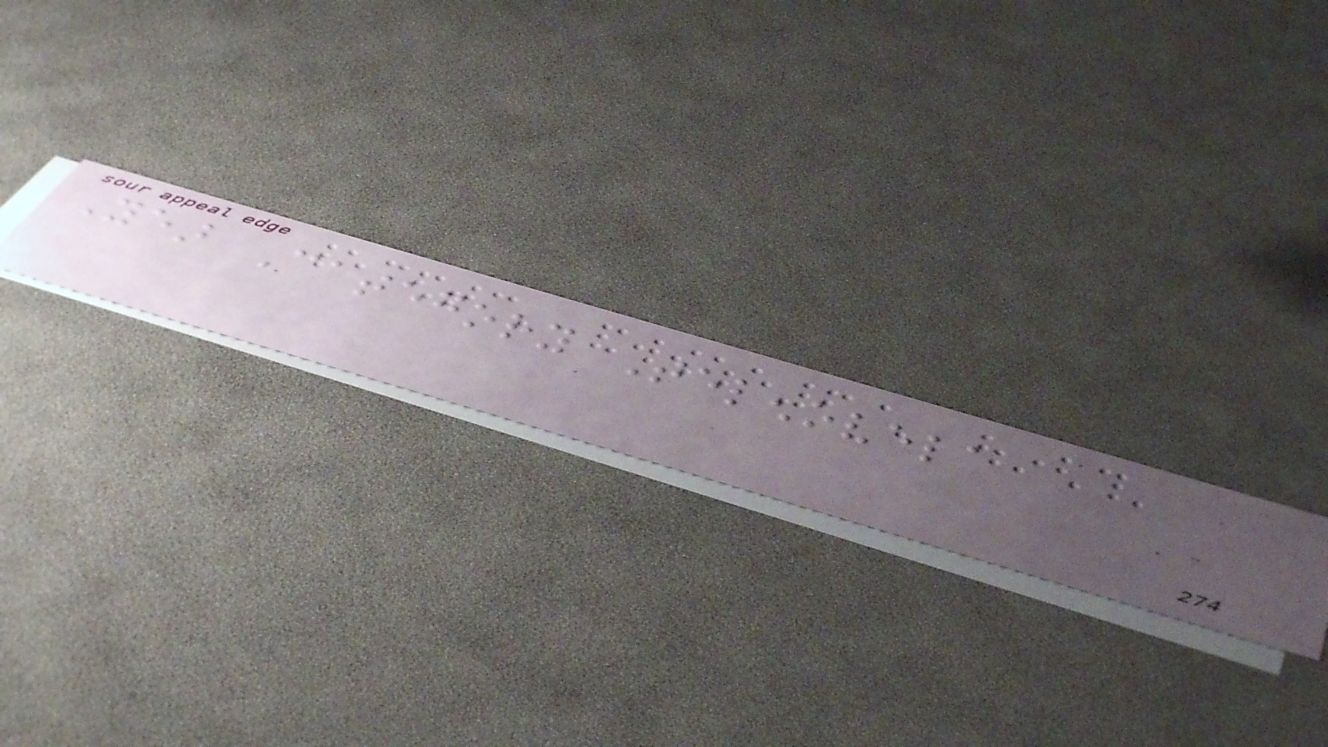Year Category Telenovela
